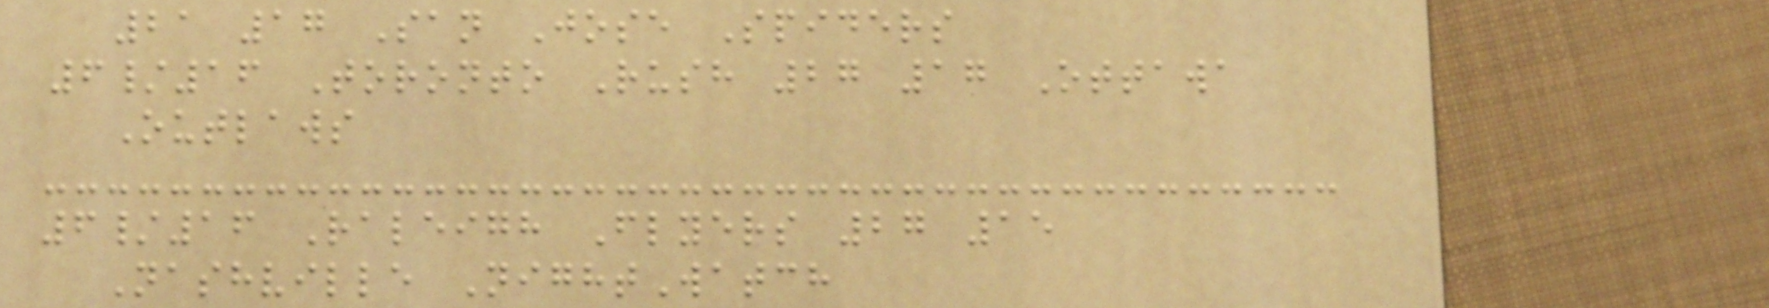21 17 San Jose Spiders
6/16 Toronto Rush 27 17 Ottawa
Outlaws
6/16 Raleigh Flyers 27 15
Nashville NightWatch
